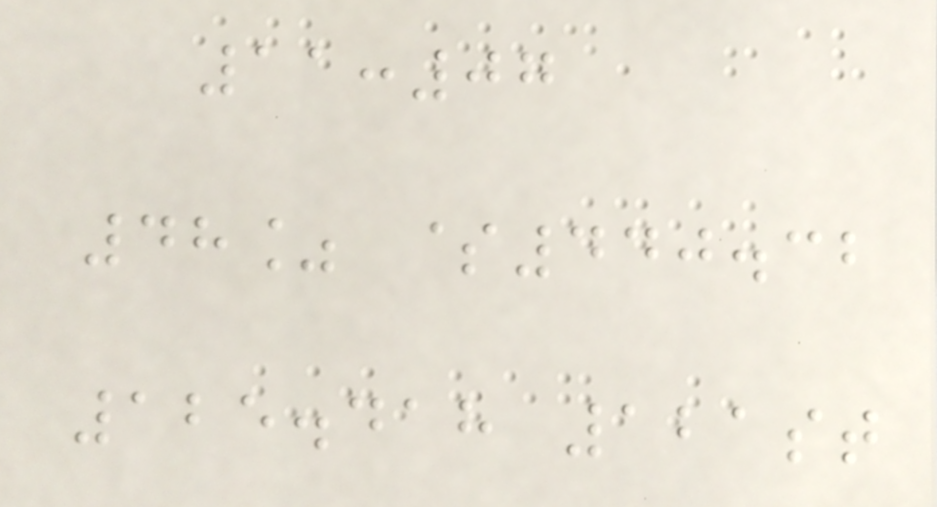11:07
48% $440.32
125.418 121st
